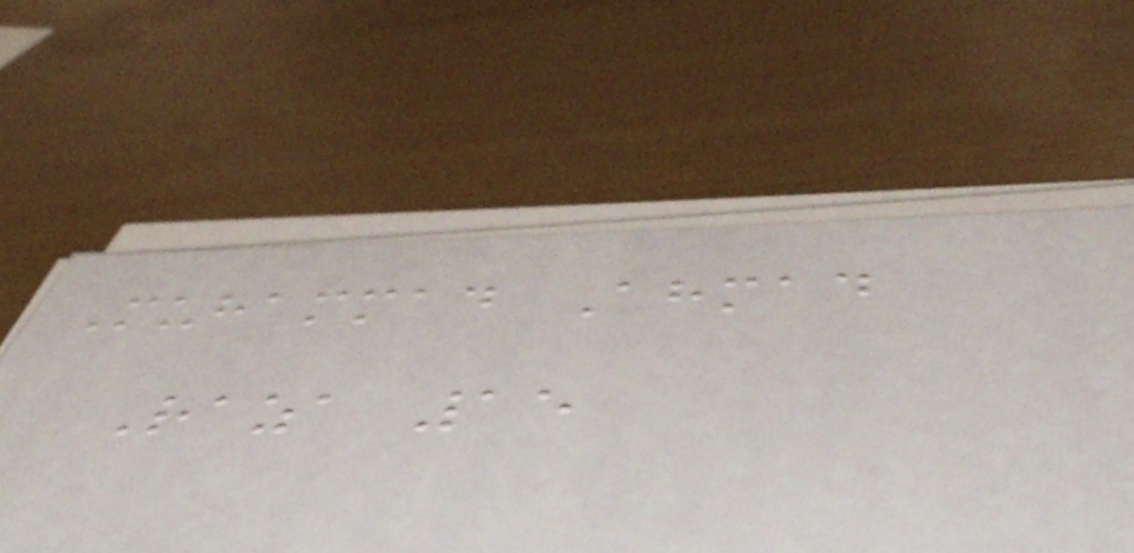Muhammad Ahmad
Raza 15
